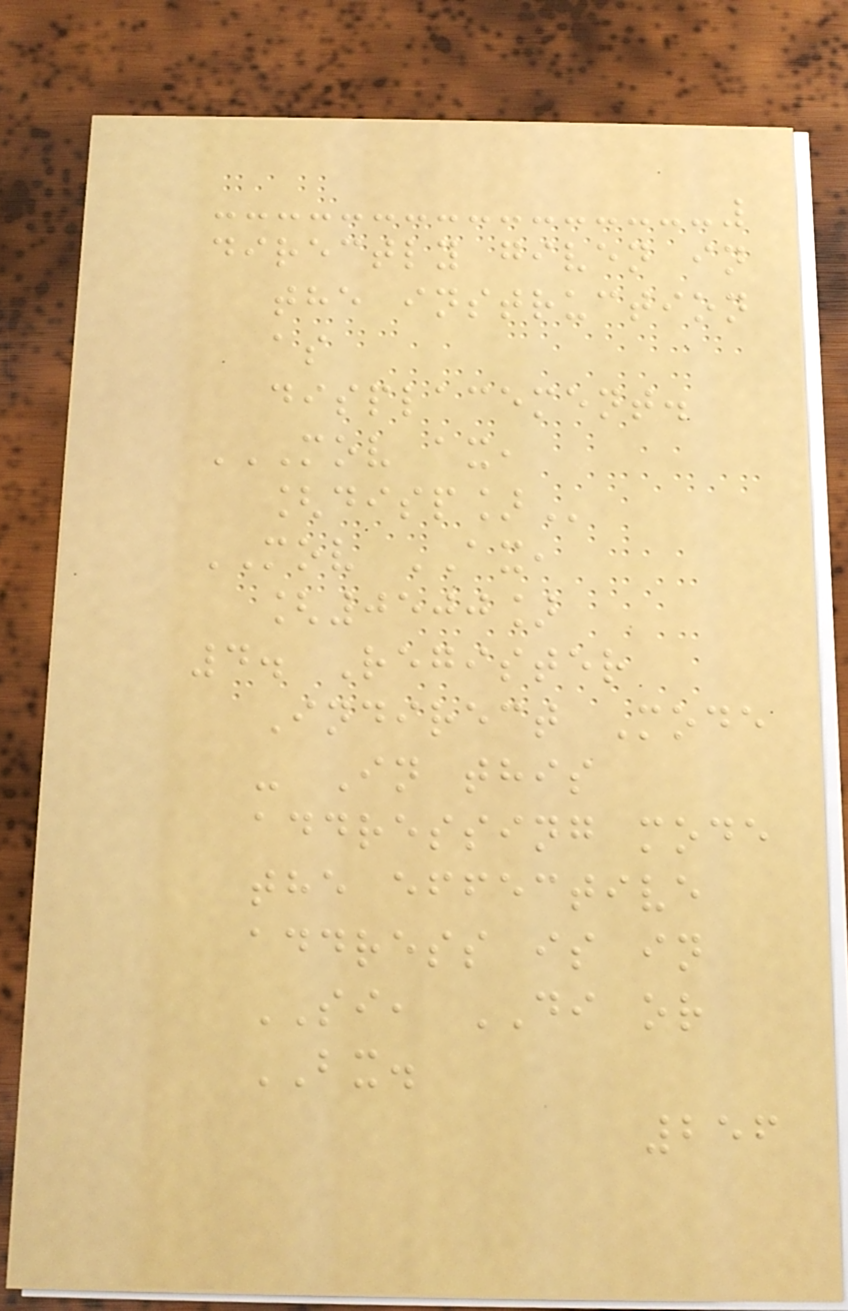directly given in
the instruction
as
displacement.
MOV AX,
[DISP]
MOV AX,
[0500]
4. Register
Indirect Mode
- In this
addressing mode
the effective
address is in
SI, DI or
BX.
256
